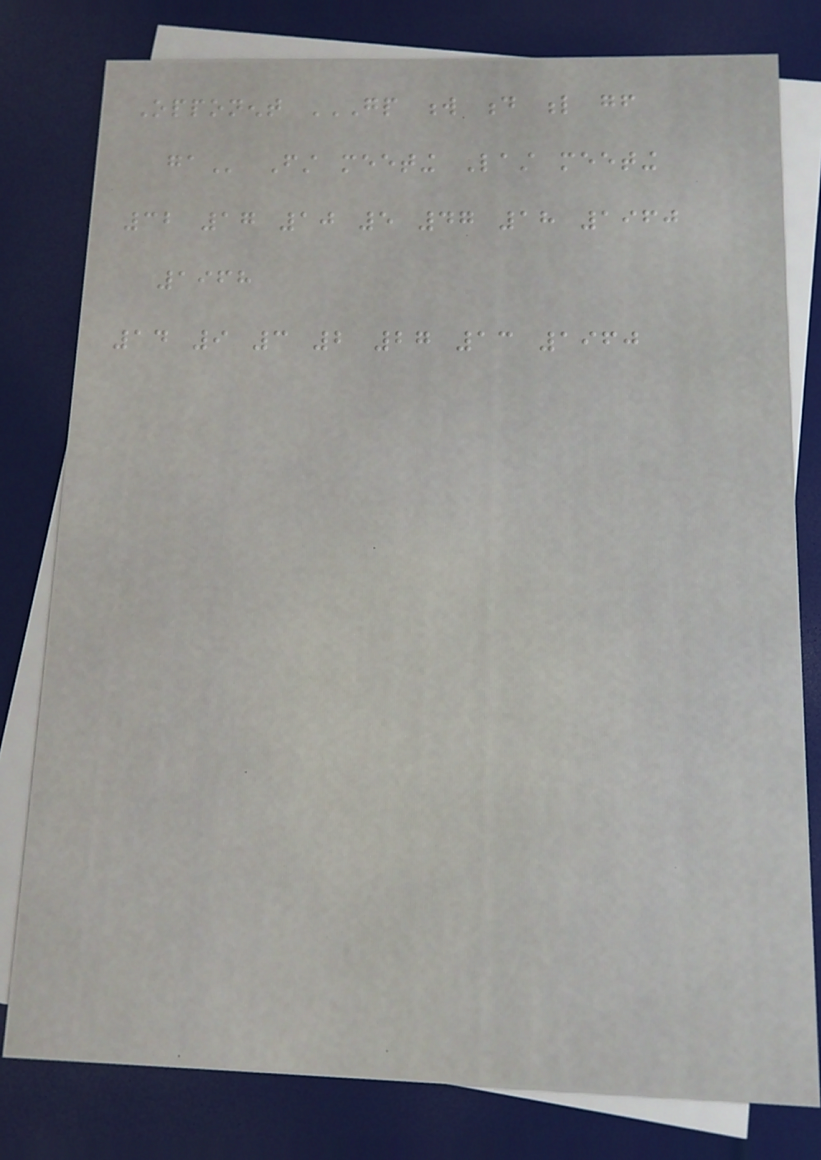Opponent GP W D L GF
GA First meeting Last meeting
32 17 10 5 47 18 1960
1968
14 9 3 2 27 13 1960
